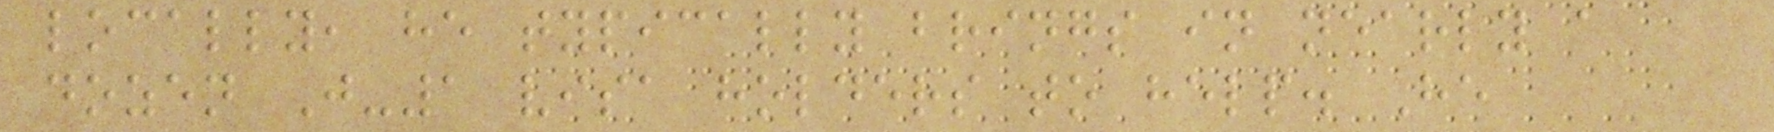locally, he typically brings in nearly a
dozen J-1 visa holders to help. He
